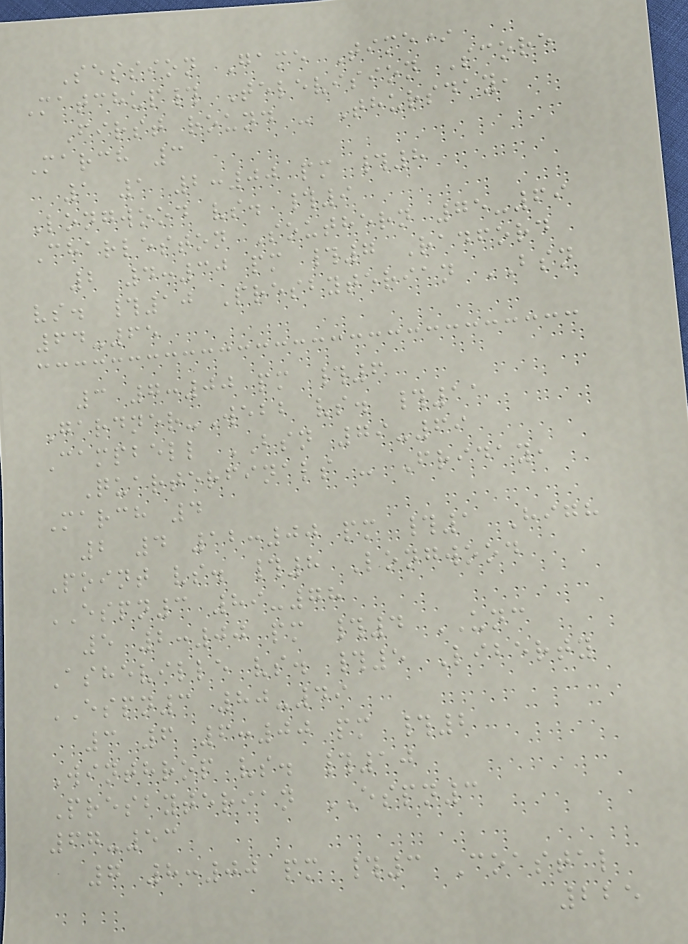Session Game Time*
Matchup# Television Score
First round - Thursday,
March 3
1 1 2:00 pm #8
Longwood vs. #9
Charleston Southern 75-69
2 4:30 pm #7 Radford
vs. #10 Presbyterian BSN
64-65
3 7:00 pm #6
Gardner-Webb vs. #11
Campbell BSN 79-69
Quarterfinals - Friday,
March 4
2 4 12:00 pm #1 High
Point vs. #8 Longwood
ESPN3 89-78
5 2:00 pm #4 UNC
Asheville vs. #5 Liberty
ESPN3 80-49
3 6 6:00 pm #2
Winthrop vs. #10
Presbyterian ESPN3
67-53
7 8:00 pm #3 Coastal
225
